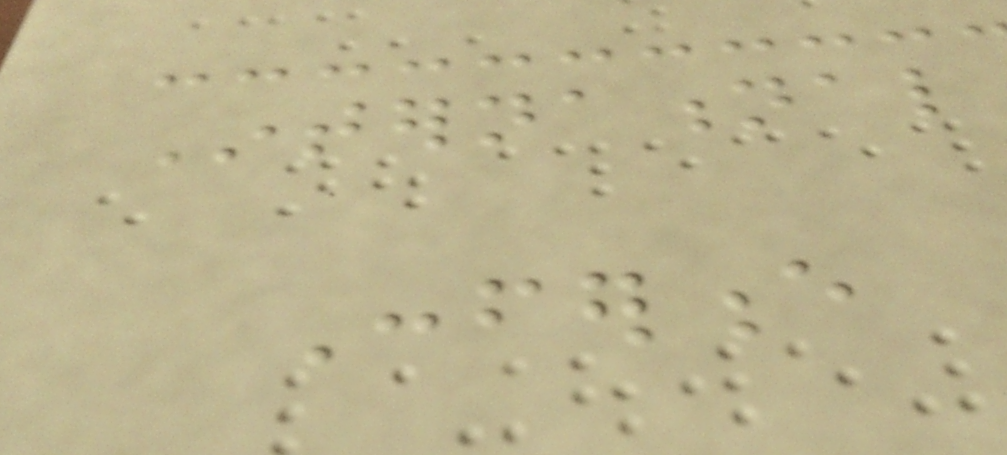International
Conference
